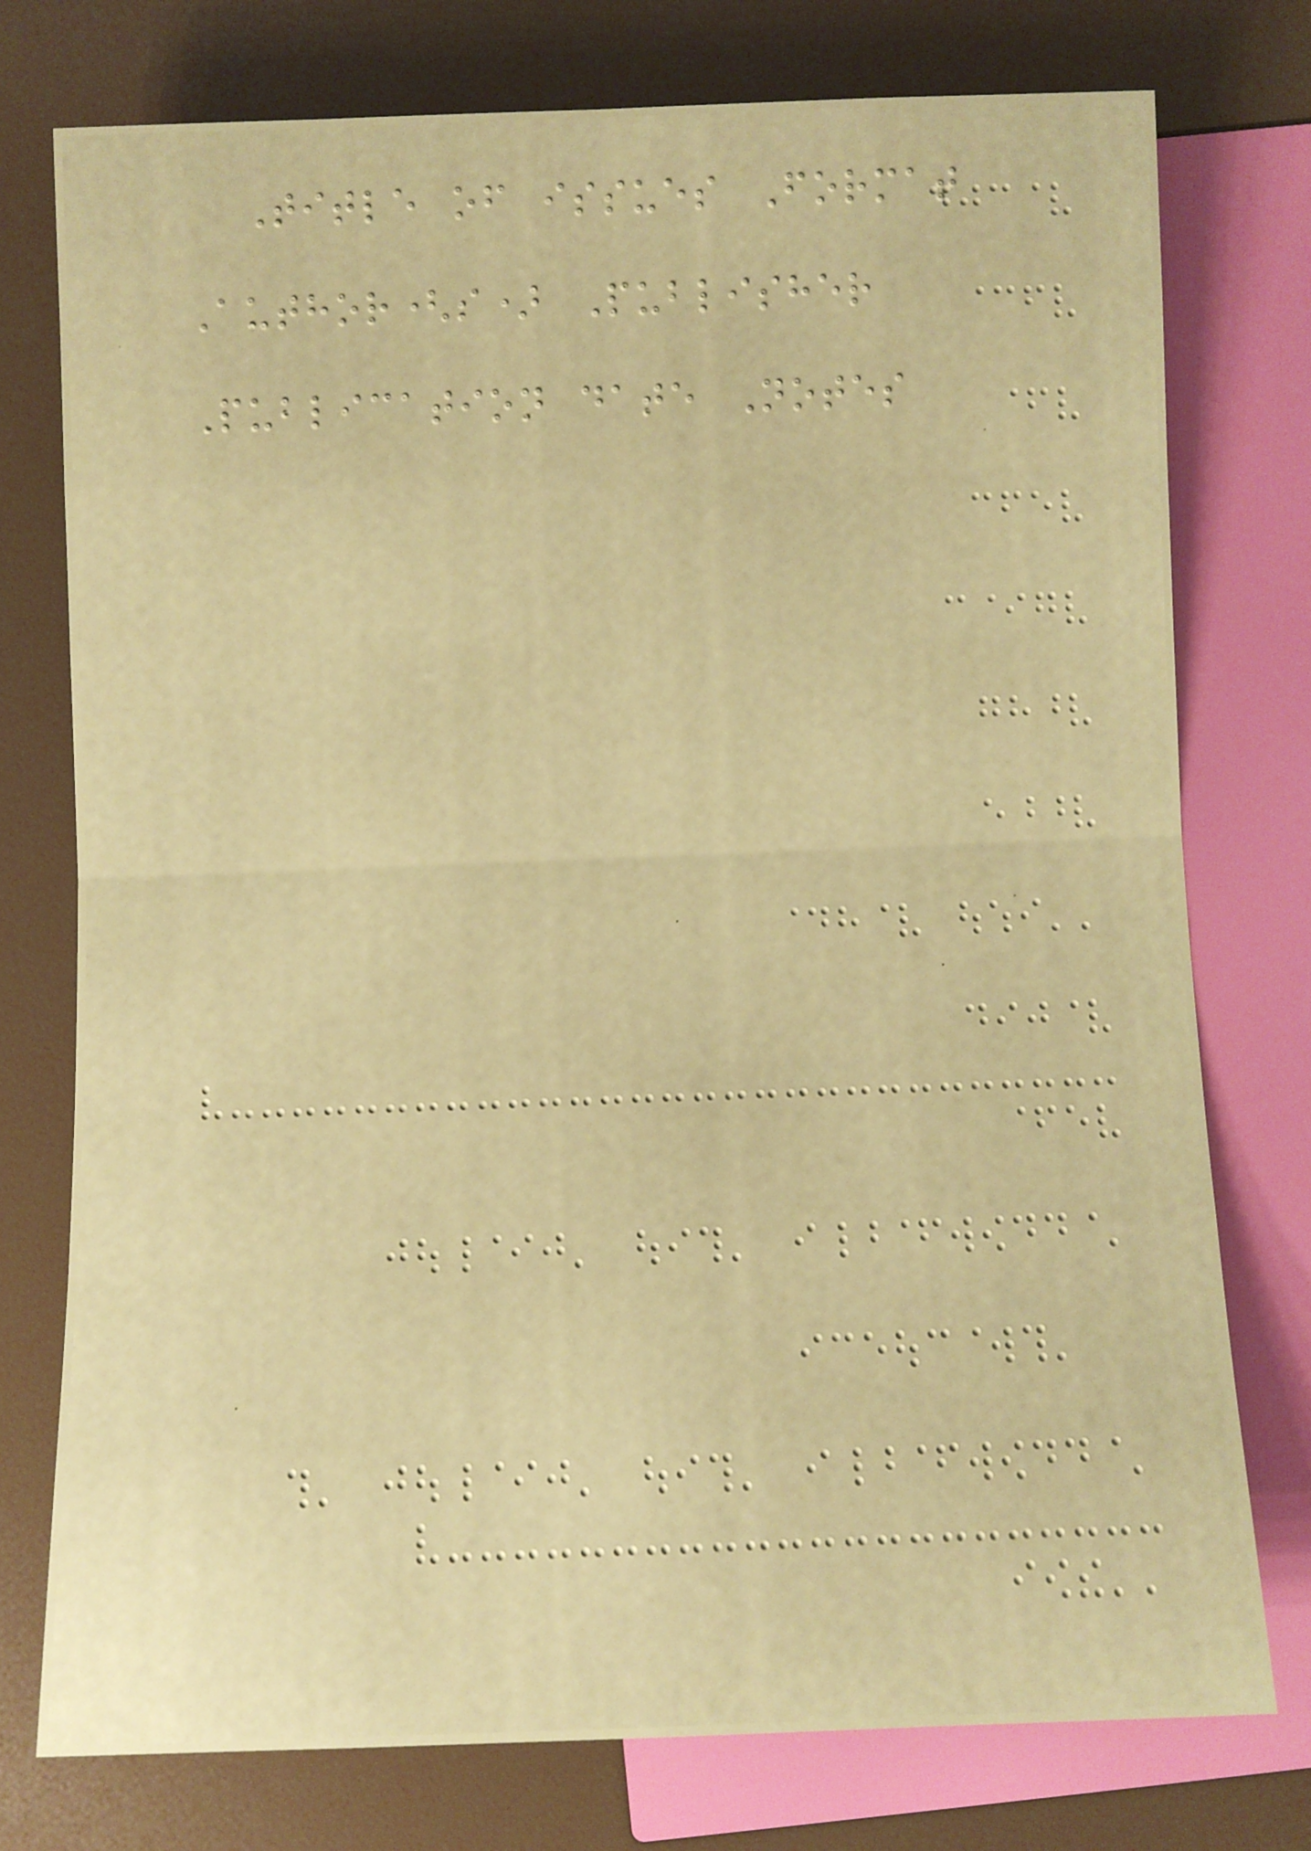Title of issues Format
Author(s) Publisher
Publication date Notes
